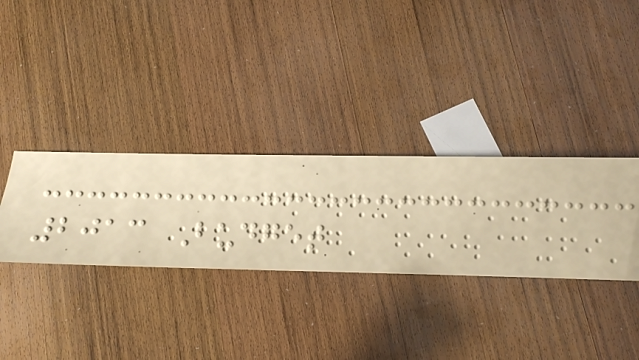2013 Budget
